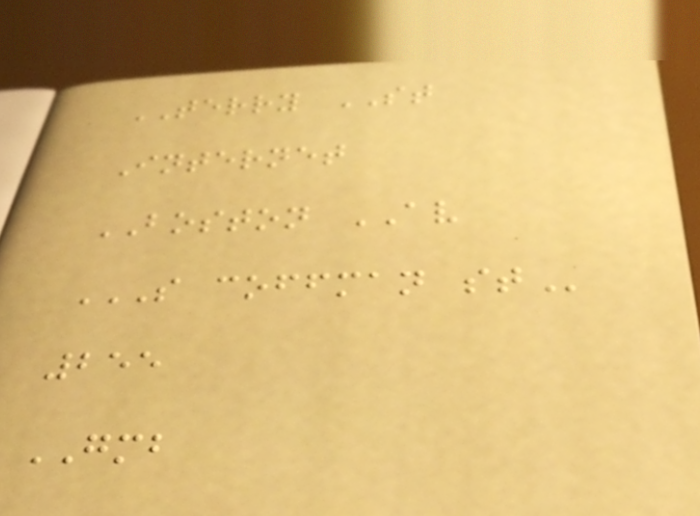TERRY ST
Internet
BOSTON AV
S COFFMAN ST
255
GMB
